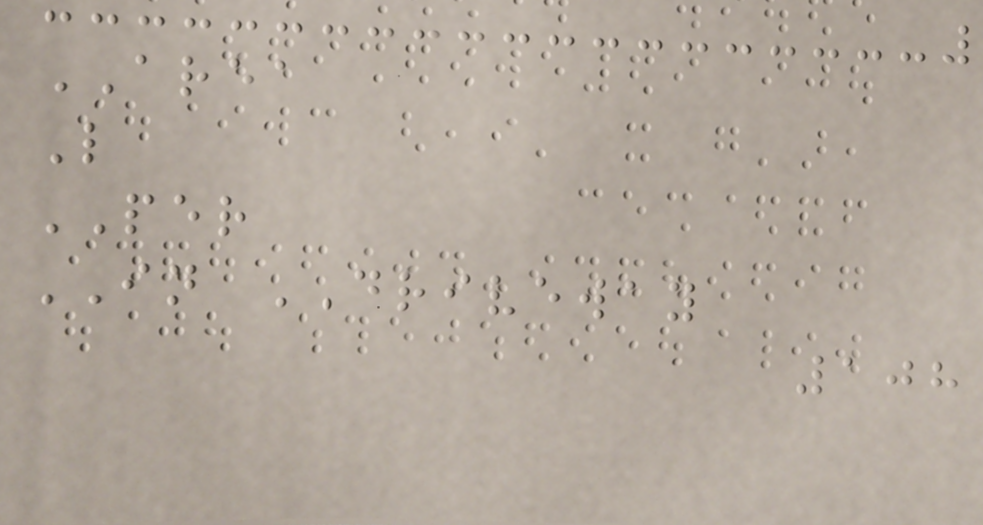AREA
L
PER
IN DRIVEWAY
108
